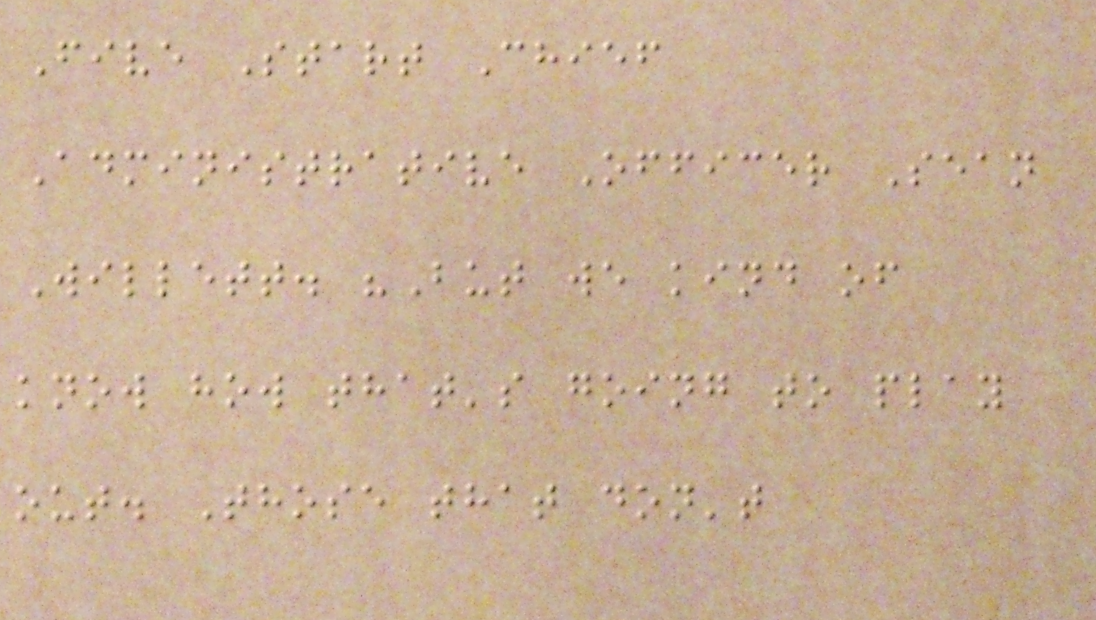Five Start Chief
Administrative Officer Sean
Willett. "But we kind of
know how that's going to play
out. Those that don't
